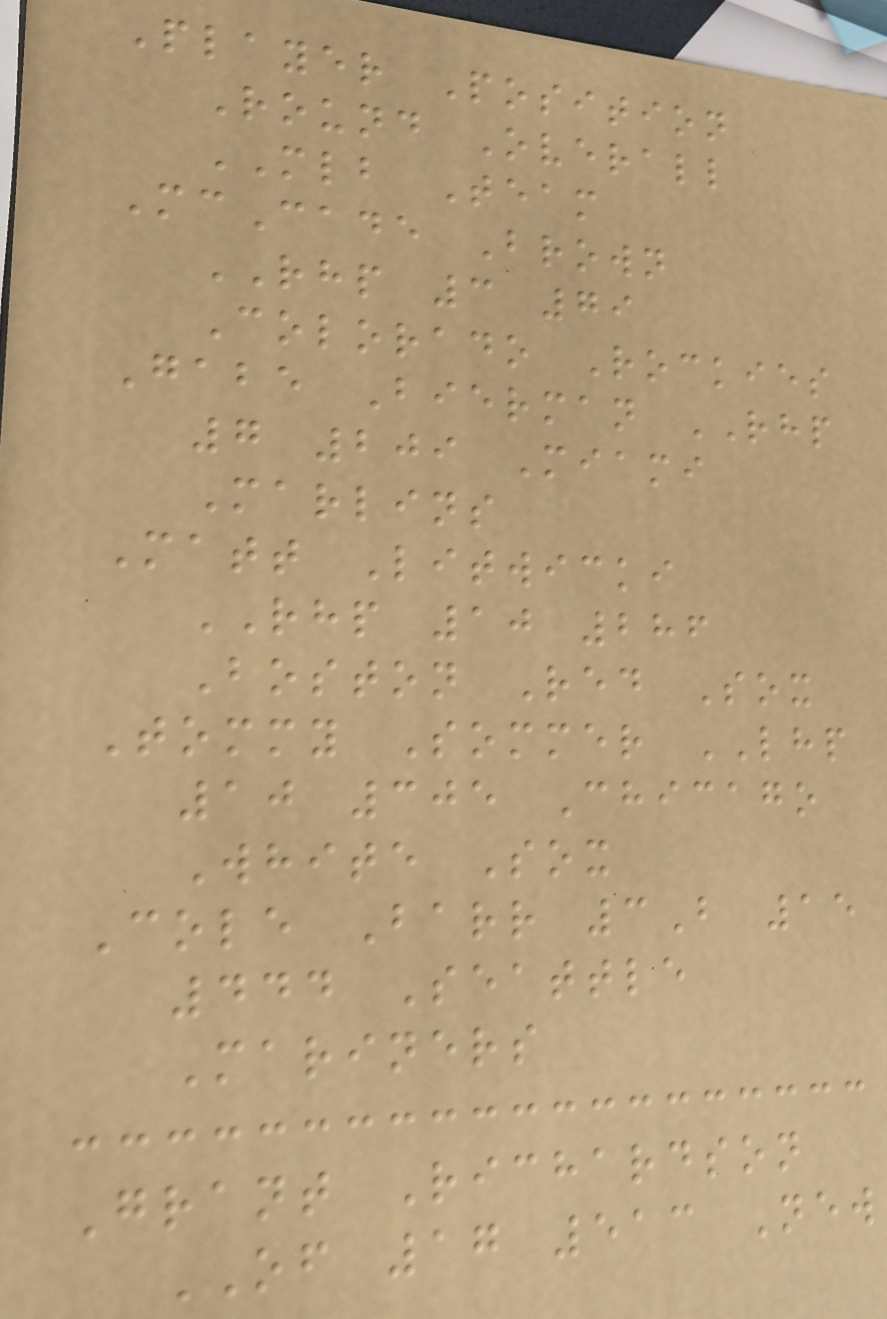Player Position
Round Overall
MLB Team
McCade Brown
RHP 3 79
Colorado Rockies
Gabe Bierman RHP
7 209 Miami
Marlins
Matt Litwicki
RHP 10 286
Boston Red Sox
Tommy Sommer LHP
10 305 Chicago
White Sox
Cole Barr 3B 15
444 Seattle
Mariners
Grant Richardson
OF 17 513 New
